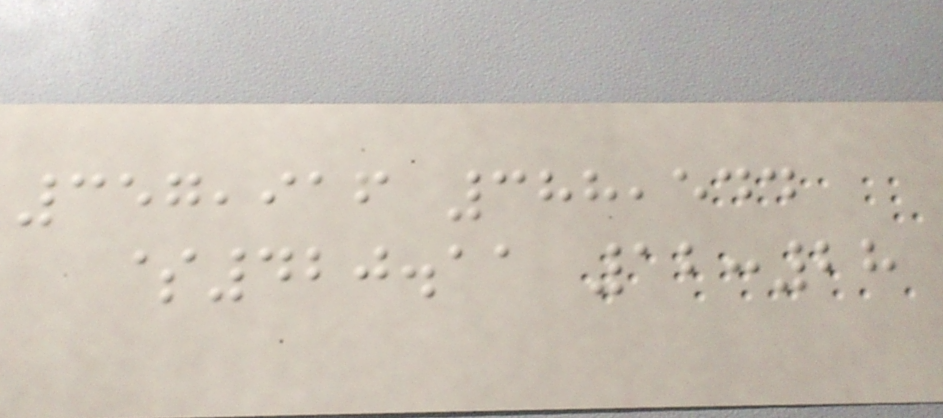357,916 388,544
$420.11 12:28
